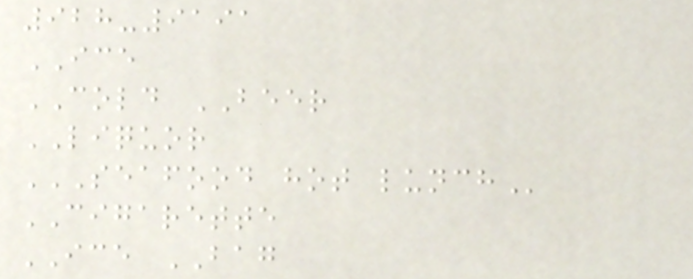928-9191
ICE
COLD BEER
LIQUOR
SEAFOOD HOT LUNCH
CIGARETTE
ICE BAG
